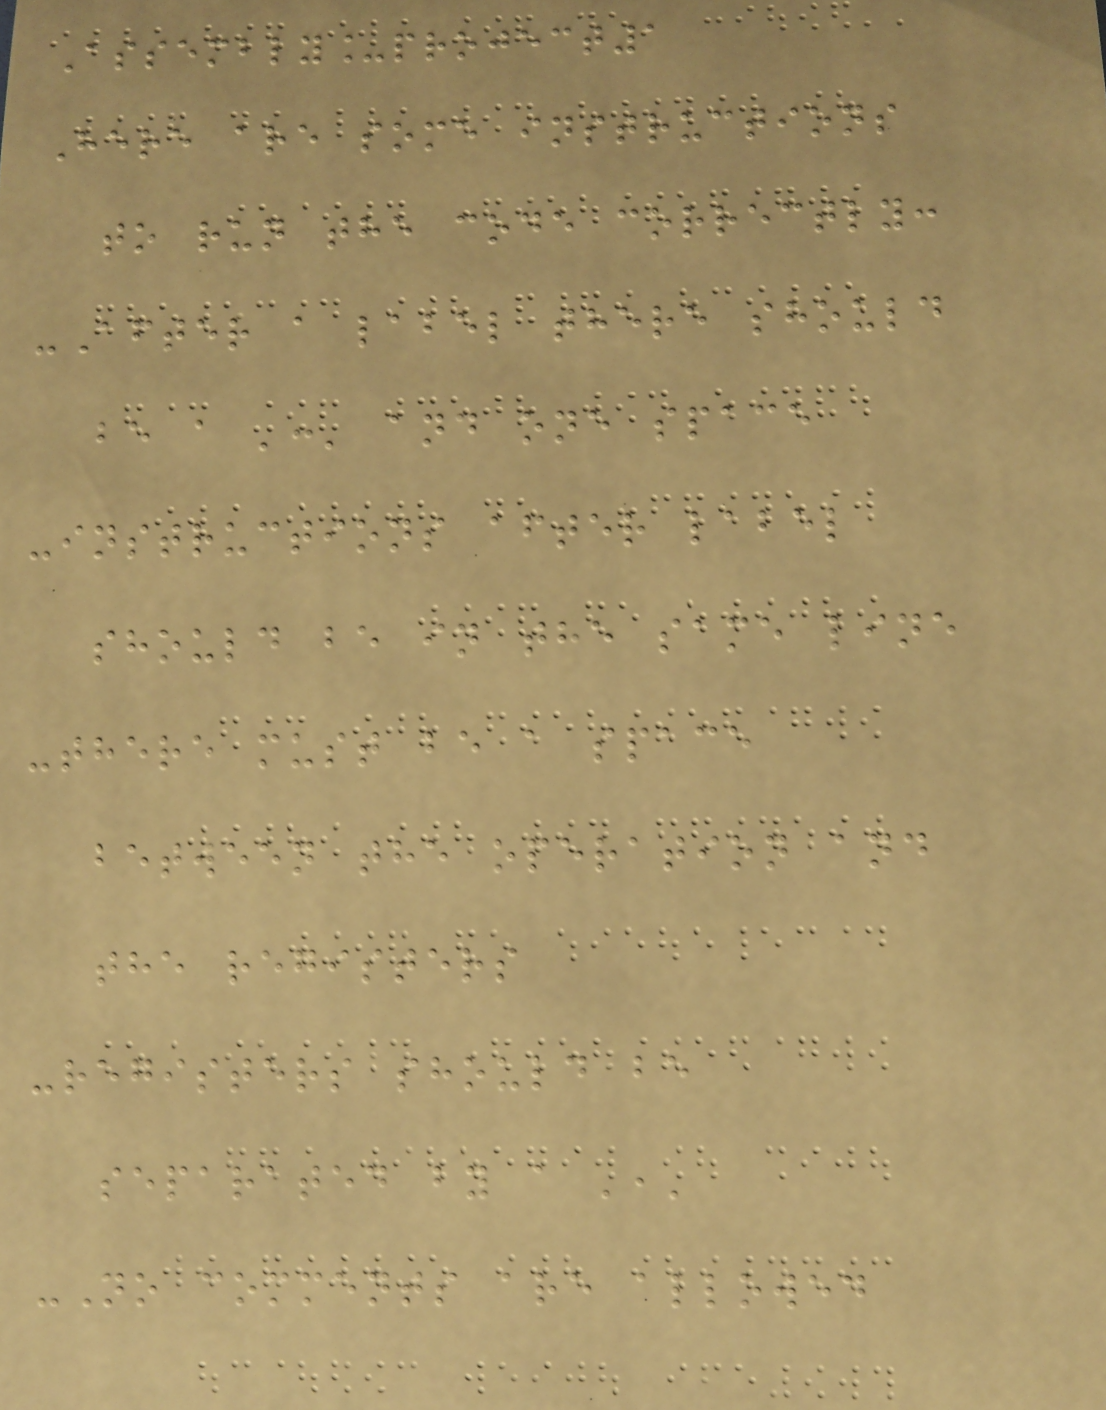Assembly_project1
Here are some instructions
to run the code correctly:
-After a label there should
be a ':' and one space
-instructions after label
should be in the same line
-there must be a space
between the operation and
the registers
-registers should be
separated by a ','
-No comments are allowed
